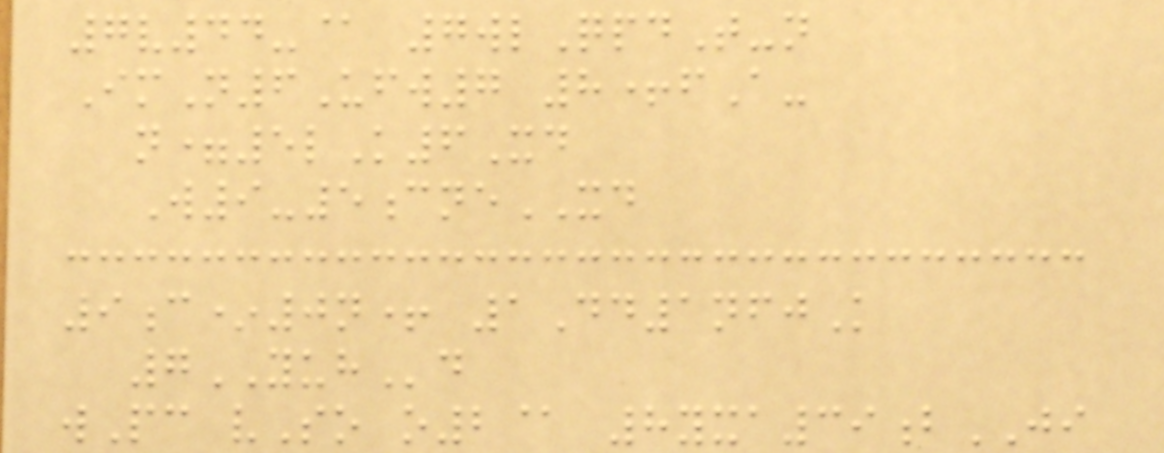7v44-@ 7wlQpdT-n
ImN6Ufw7 8+fA-
n=5lK6Xd
W9-5cneXD
9c*0n+ 1Dd1nfjK
7YUHd
wPc vSo o2@ 8yxa39bJI
